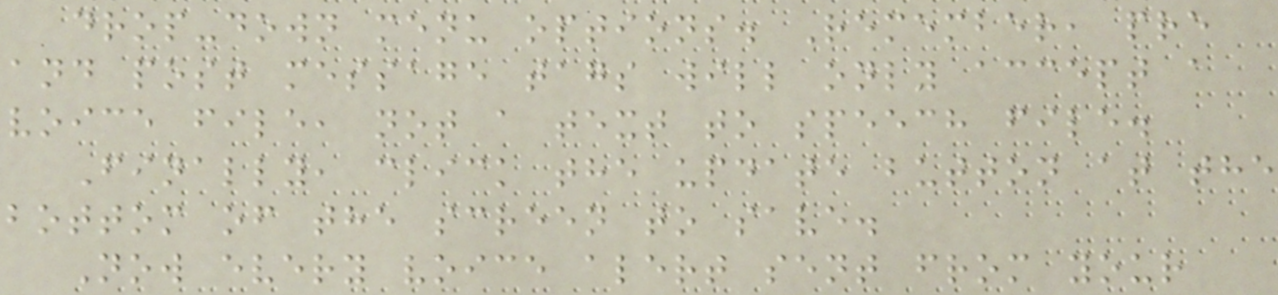drop-down menu options. Remember, pre
and post message tags will only accept a
voice file, not a text to speech file.
Finally, click the update button at the
bottom of the screen to save.
Now every voice alert sent from your
